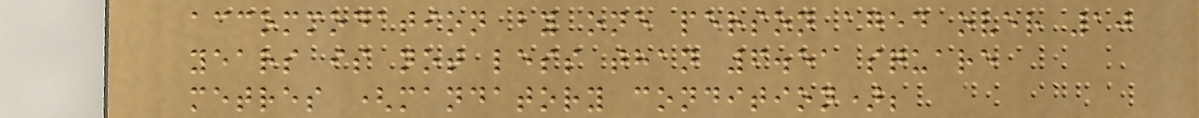accommodation by one person aged over 10
years is not less than 6.51 square
metres (mandatory condition);
